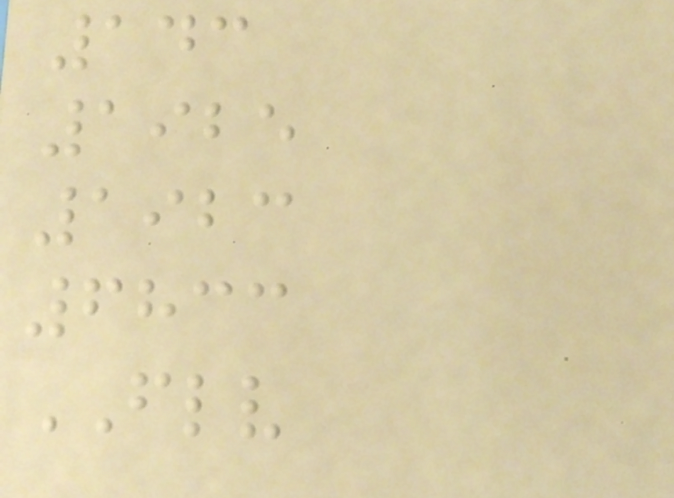143
1925
1923
6833
FLV
